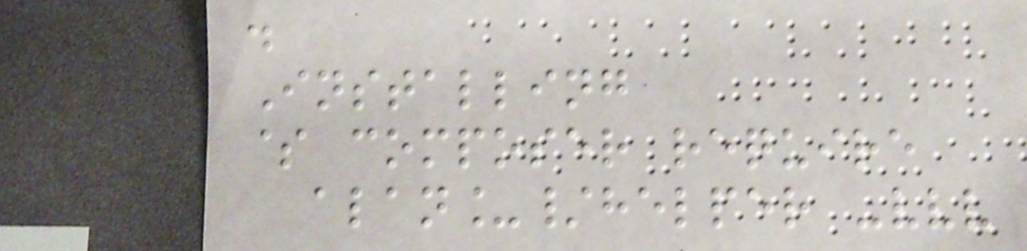.
Installing
$ composer require
alan_/helper -vvv
